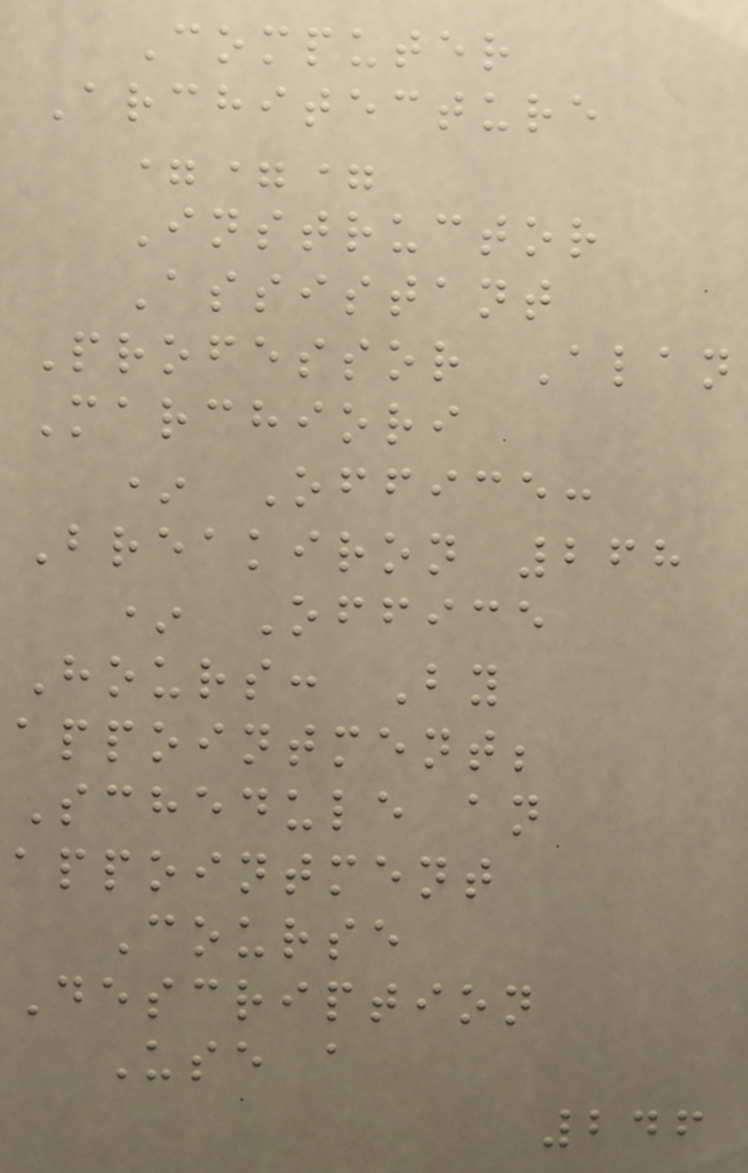Computer
Architecture
===
Instructor
Assistant
Professor Alan
Marchiori
* Office:
Breakiron 268
* Office
Hours: By
appointment;
Schedule an
appointment
Course
Description
Use a
246
